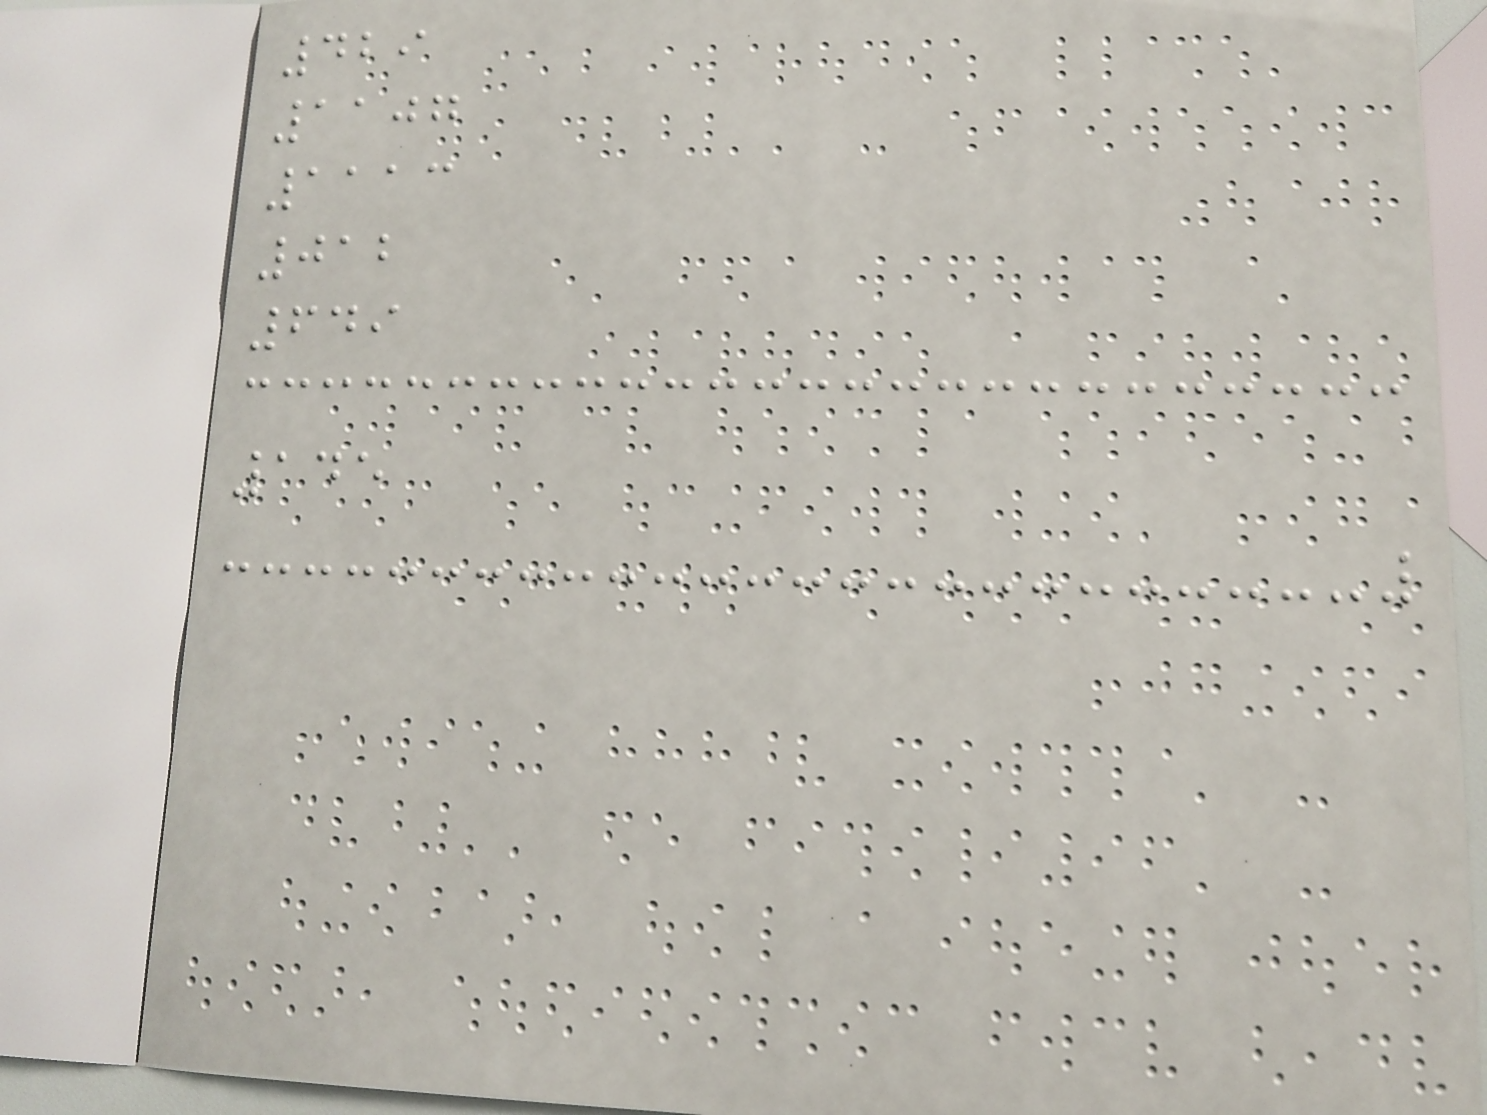429
1107
1113
012
649
145
